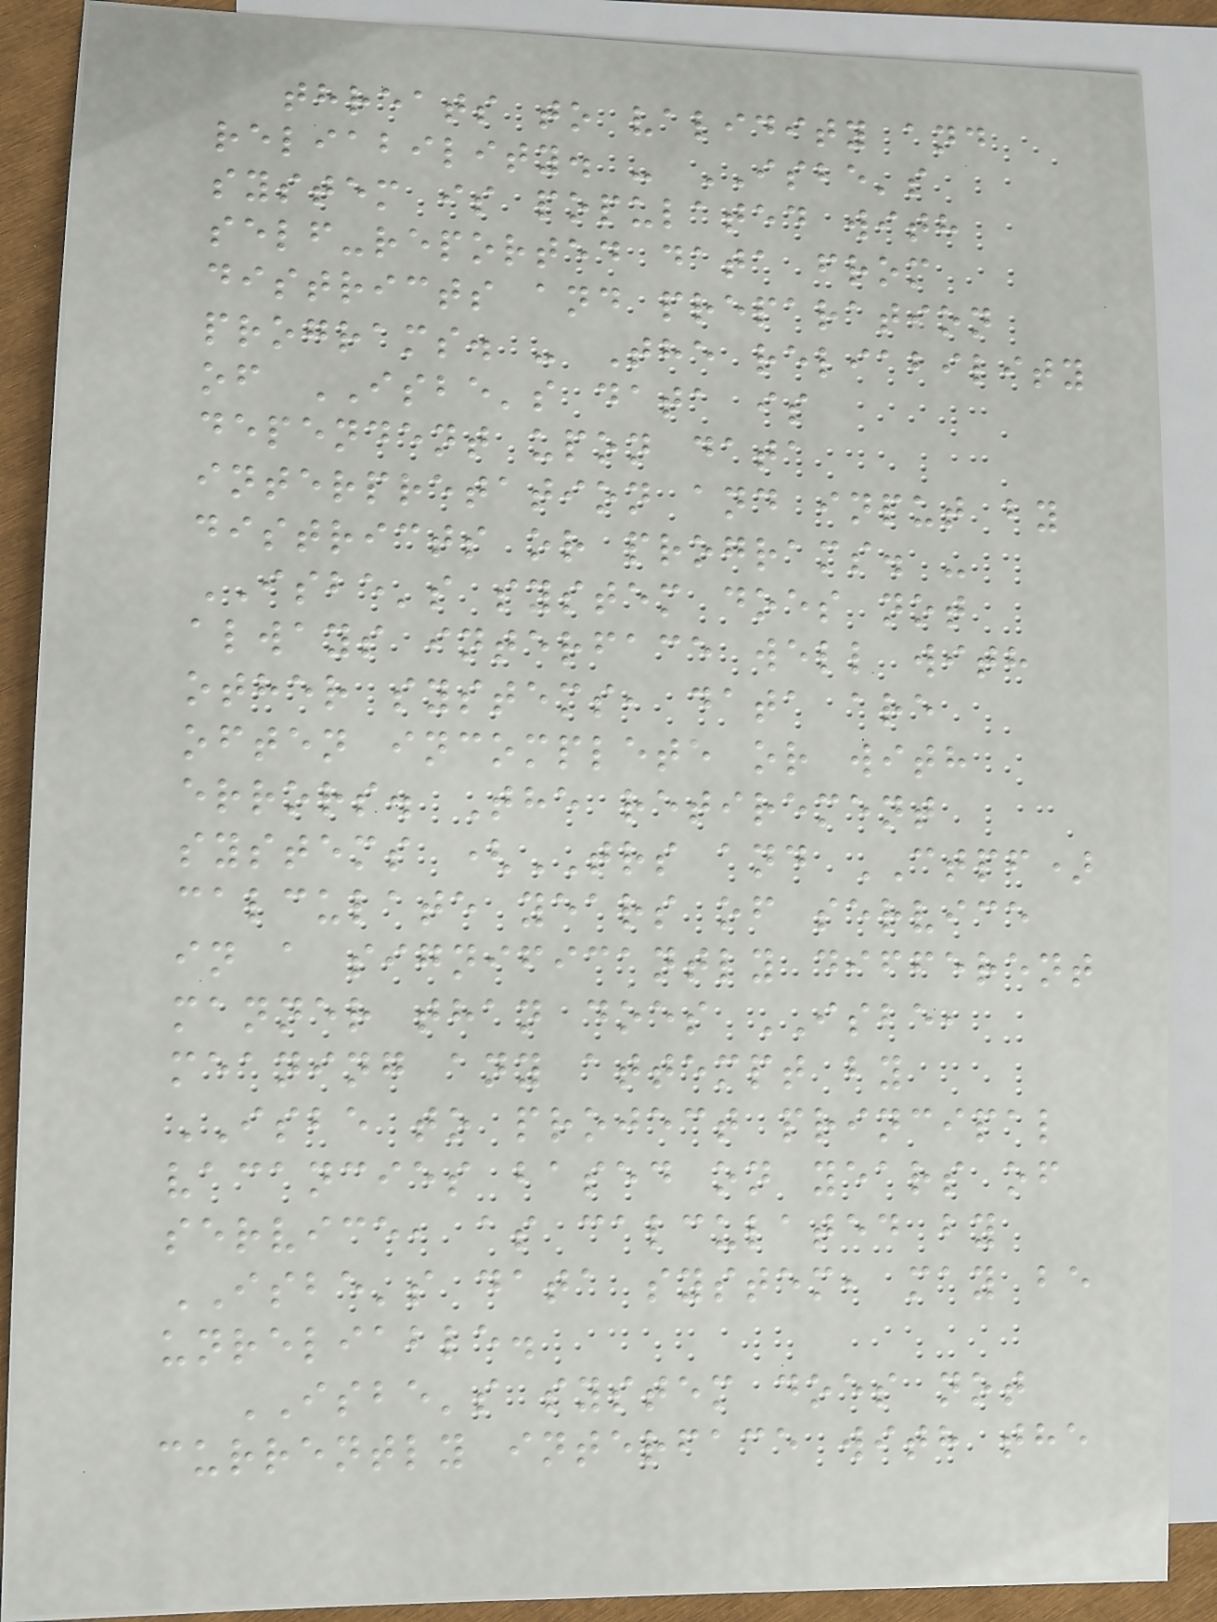threats to validity and
reliability. - ISBE's
system is populated with
self-reported data from
districts and preparation
programs. - The reliability
of ISBE's data is
dependent upon data
interpretation and input by
districts or programs. -
ISBE's system does not
always interface well with
other systems, data are
often incomplete or with
errors. The retirement
systems (TRS and CTPF)
calculate years of service
in a significantly different
manner than does ISBE,
meaning any attempt by
ISBE to project principal
vacancies based on years of
service, as calculated by
ISBE's data system, may be
unreliable.
ISBE's system does not
currently interface with the
